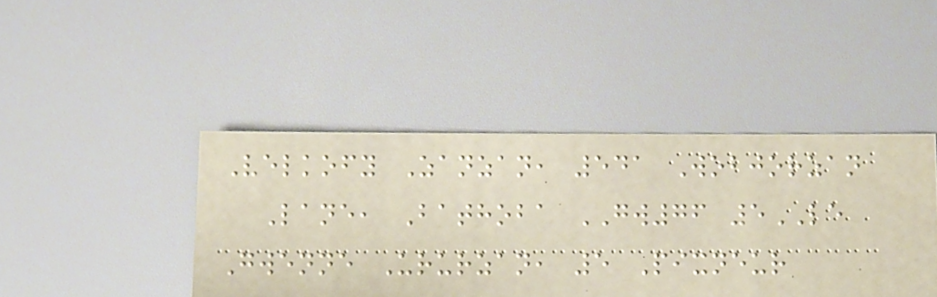Velkofy Zanzan, 541 Wobjorzan
Lane, Bathoba GW76 5LE
Gwenne Ururzan, 5 Pixneur
